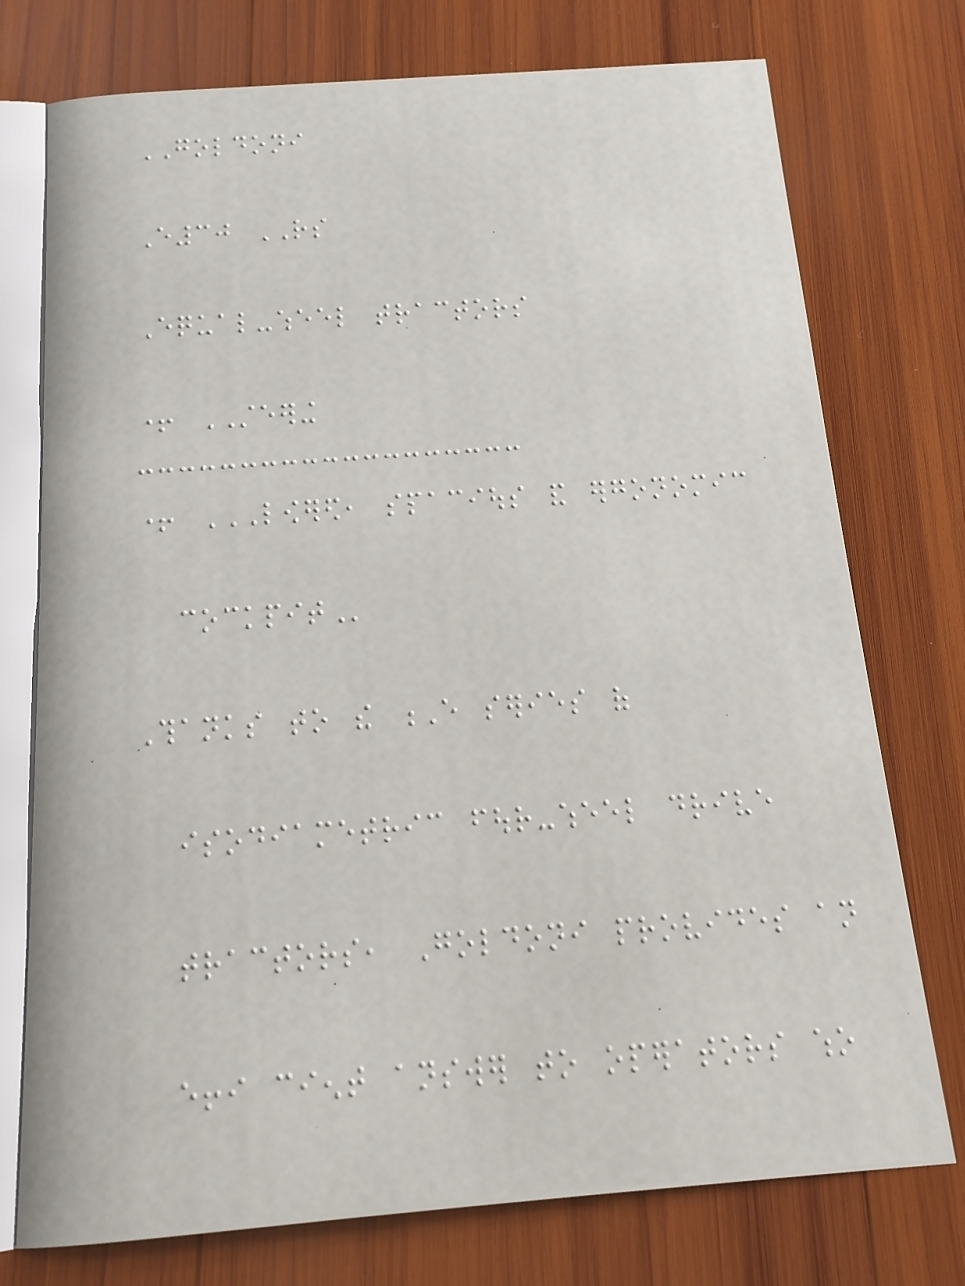GOLDONI
E30 RS
Equal-wheel tractors
+ STEERING
+ LOWERED, SPACIOUS AND ERGONOMIC
COCKPIT
Thanks to the E series of
isodiametric four-wheel drive
tractors, Goldoni provides an
effi cient answer to operators who
